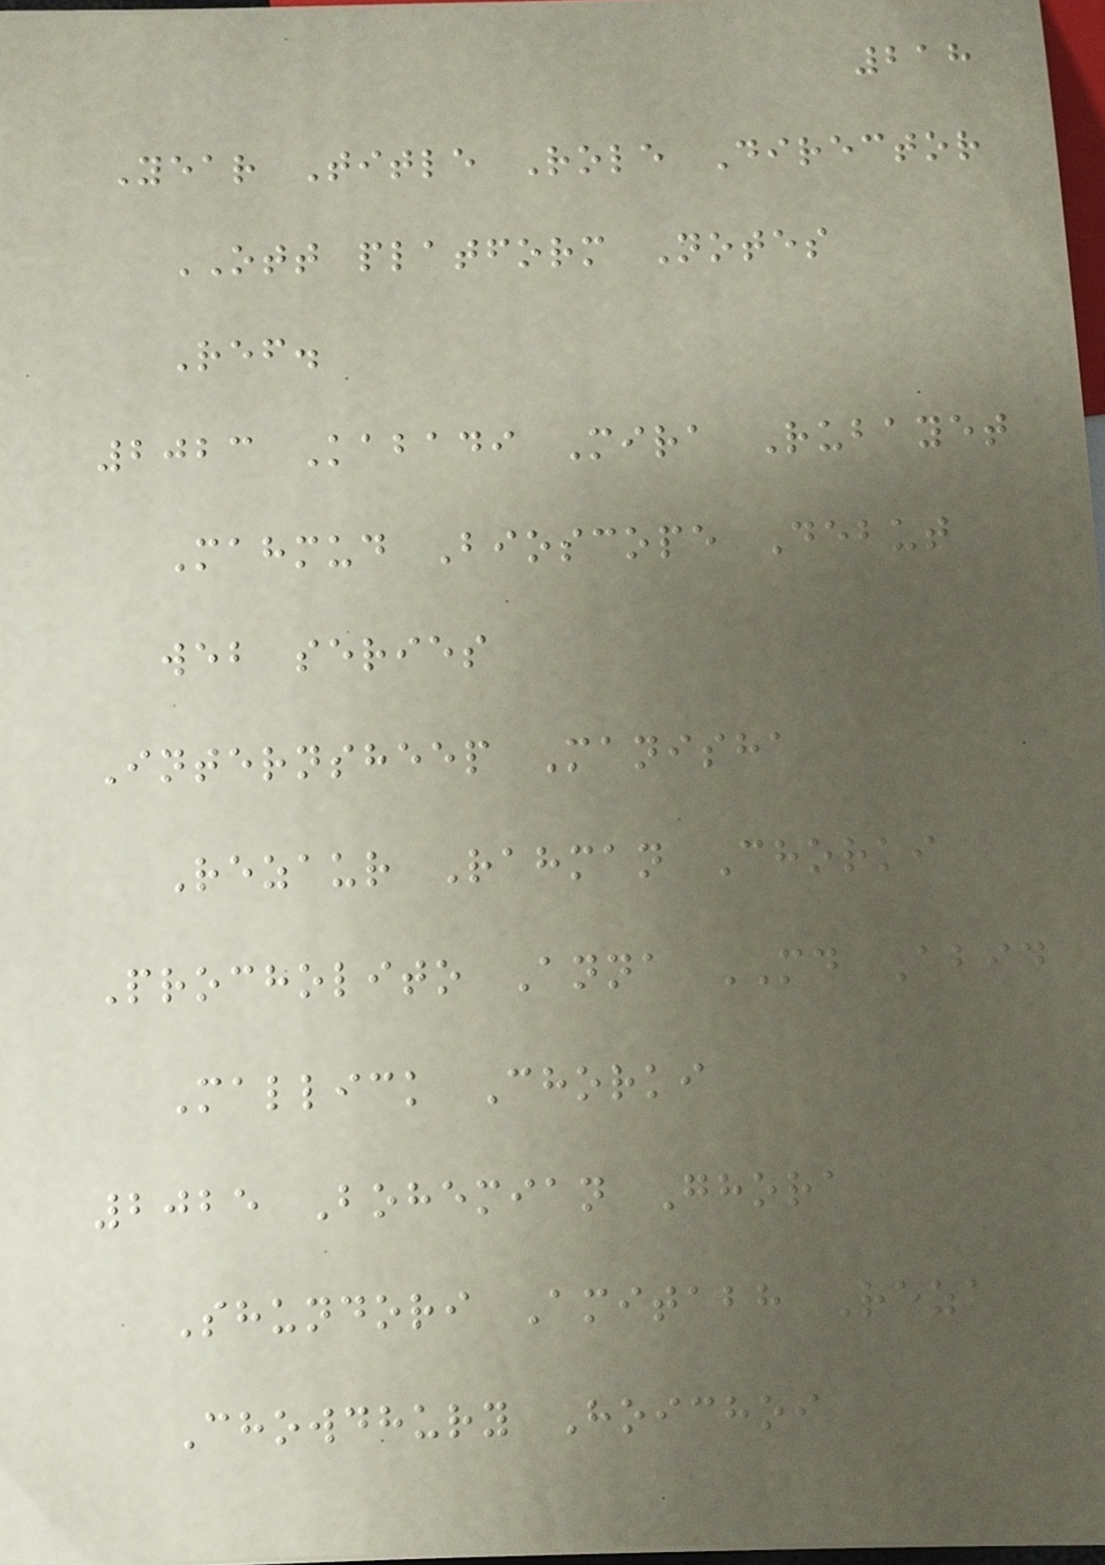218
Year Title Role Director
OTT platform Notes
Ref.
2023 Kabadi Mira Rubayet
Mahmud Bioscope Debut
web series
Internsheep Manisha
Rezaur Rahman Chorki
Procholito Anna MD Abid
Mallick Chorki
2025 Bohemian Ghora
Shundori Amitabh Reza
Chowdhury Hoichoi
